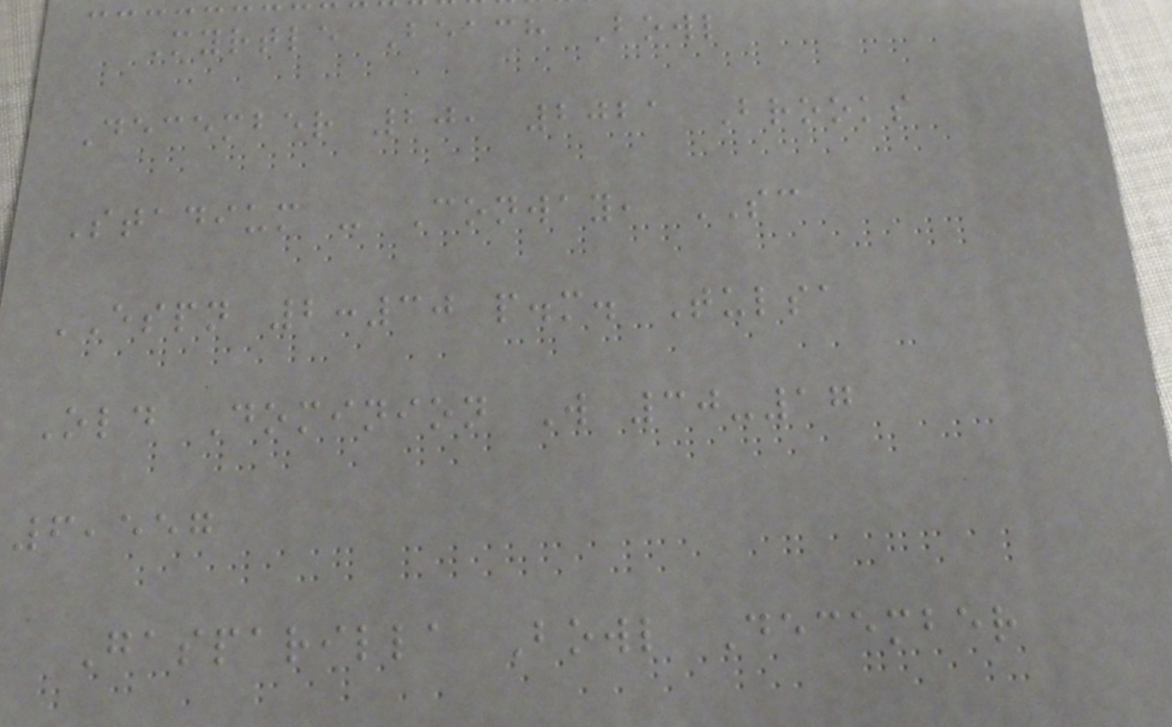Myrtle Beach Bowl
December 20, 2021 Brooks
Stadium - Conway, SC
ESPN 2:30 p.m. Tulsa
Old Dominion W 30-17
6,557
Gasparilla Bowl December
